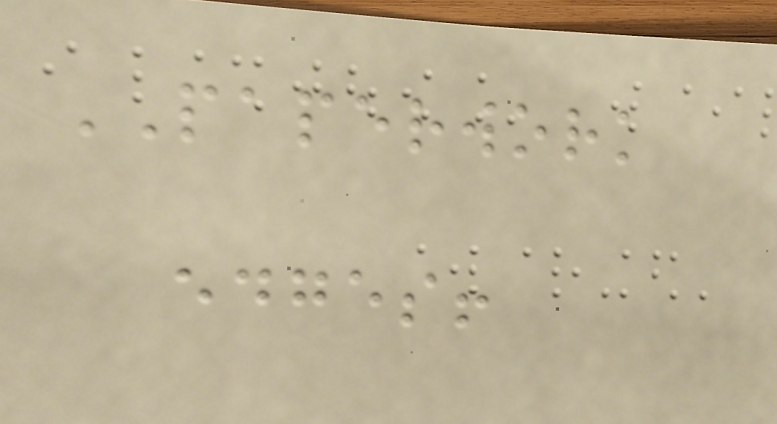PAPERWORK
edges!
